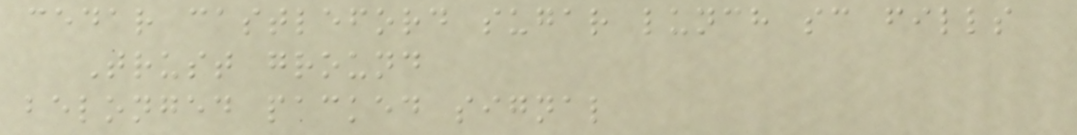cedar castleford sugar lunch sc fills
Trust ground
belonged packed signal
